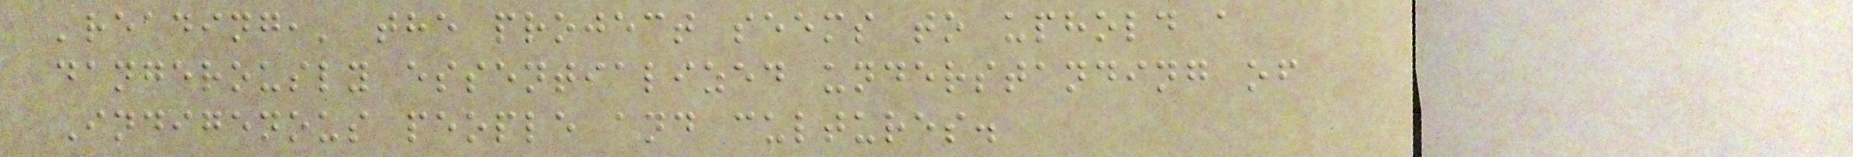'reading,' the project seems to uphold a
dangerously essentialized understanding of
Indigenous people and cultures.
